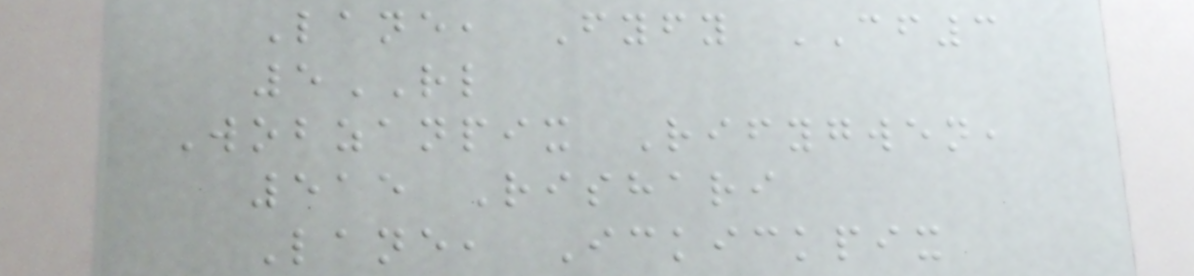Lane, Fyfy CF3
5RL
Wobzanpix Rifygwen,
515 Rishari
Lane, Ickickpix
